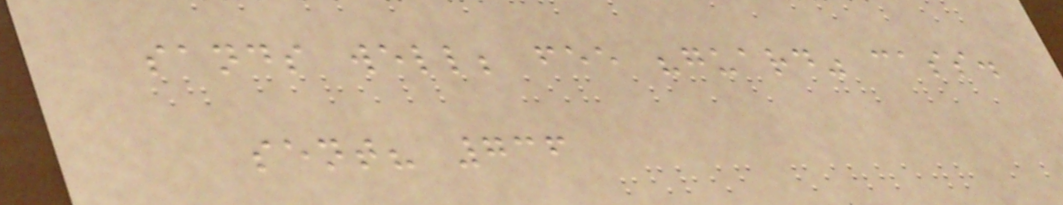sands well; fee "guard" cass.
sent? 736
